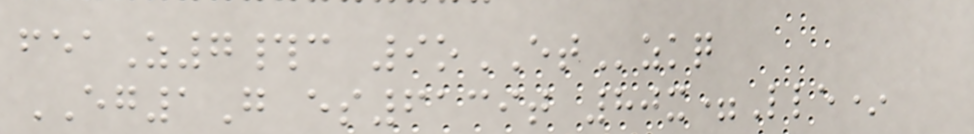feaZ7#c 9oETzkq
EG1G es6139t 80x=Lle*
